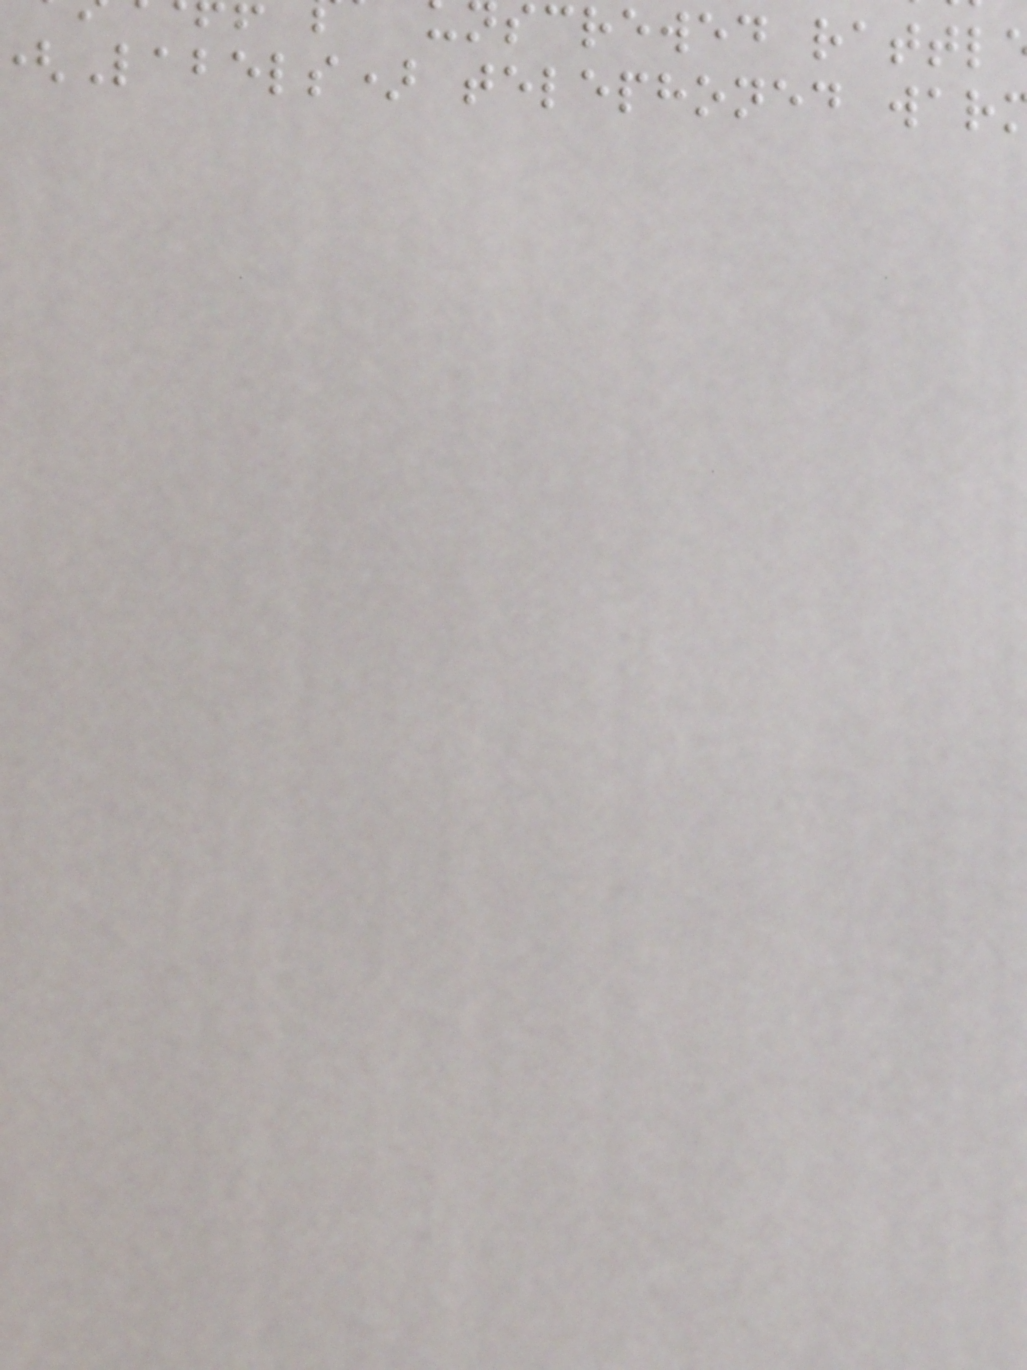screwed rattl
Labels) telephoned war
